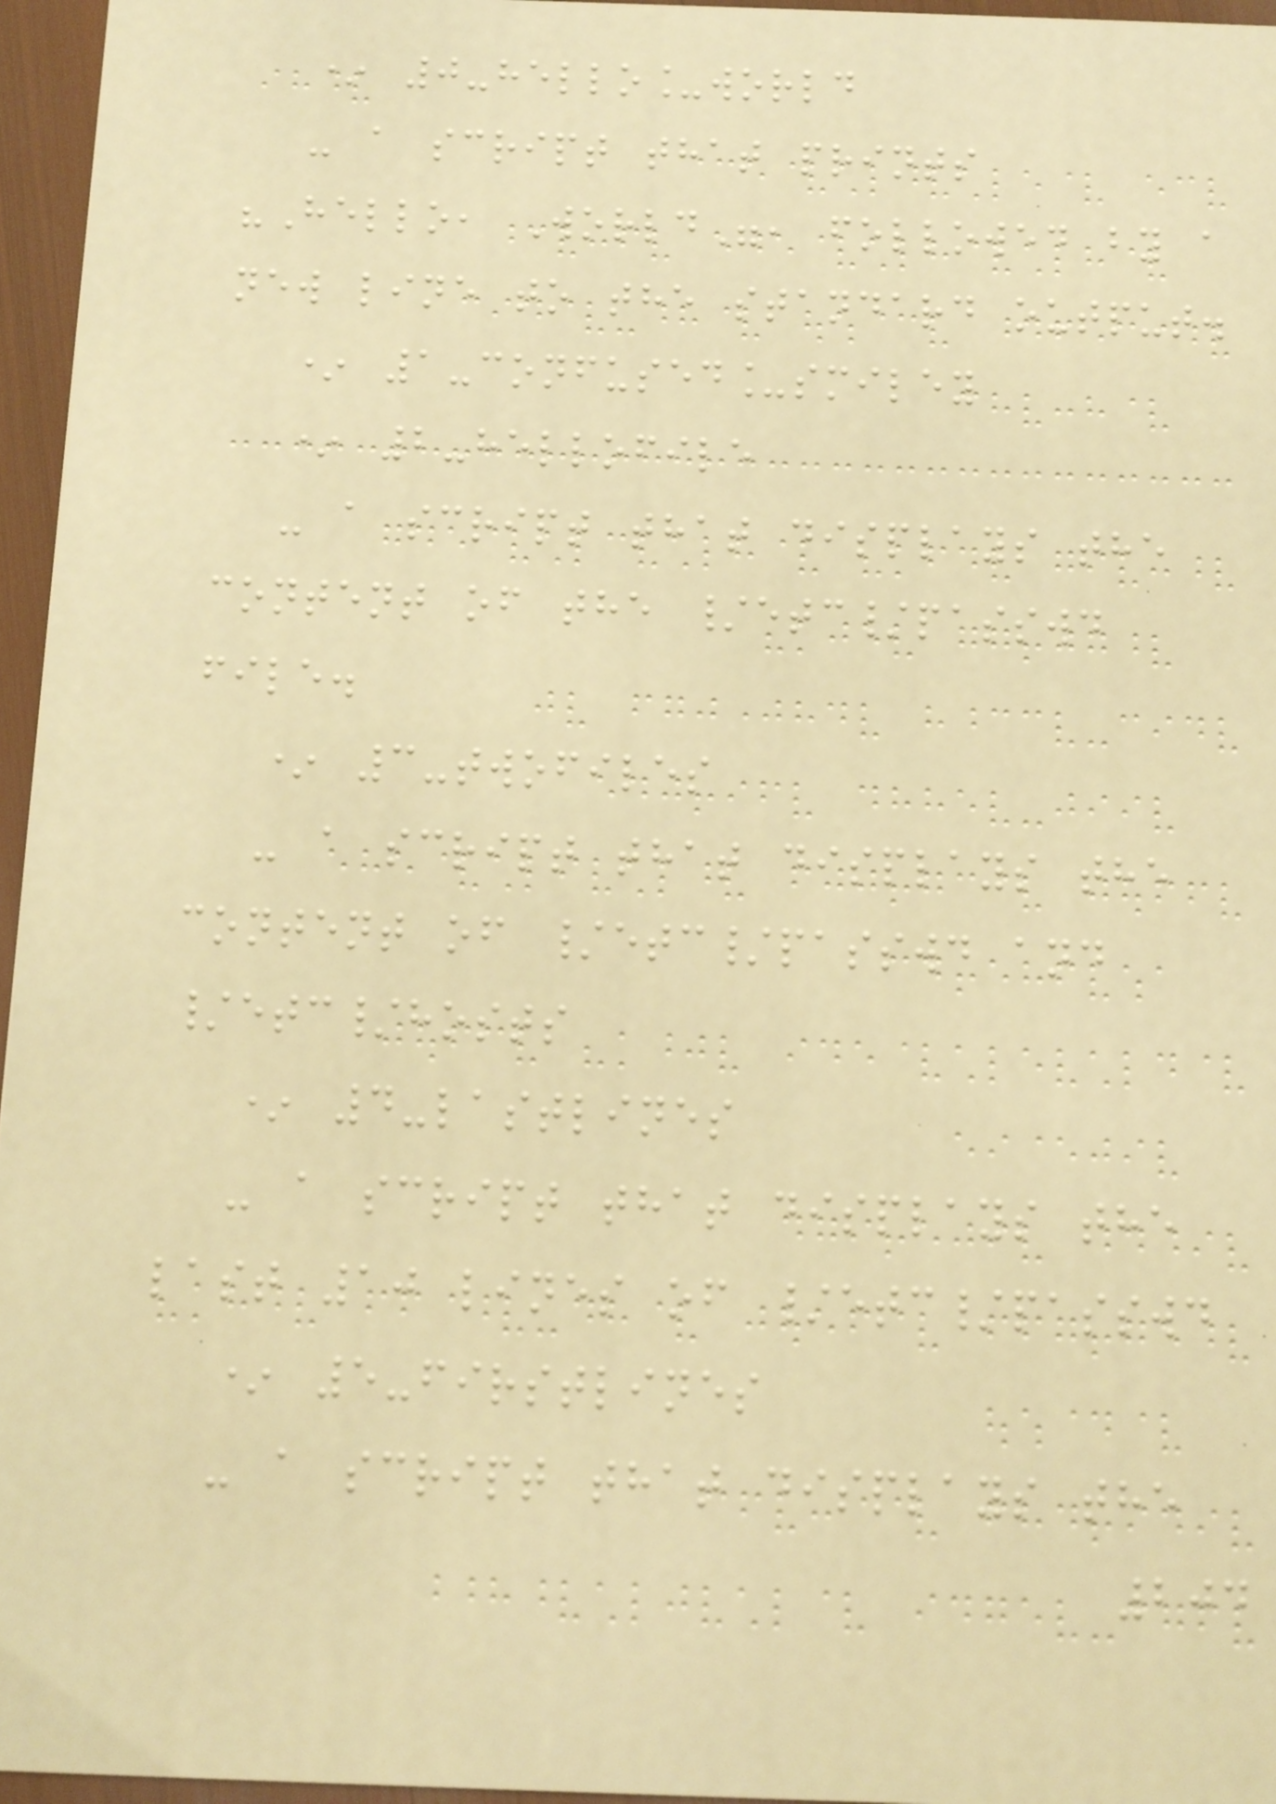* 0-hello_world
- a script that prints
"Hello, World", followed by a
new line to the standard output.
* 1-confused_smiley
* 2-hellofile
- a script that displays the
content of the /etc/passwd
file.
* 3-twofiles
- a script that displays the
content of /etc/passwd and
/etc/hosts
* 4-lastlines
- a script that displays the
last 10 lines of /etc/passwd
* 5-firstlines
- a script that displays the
204
